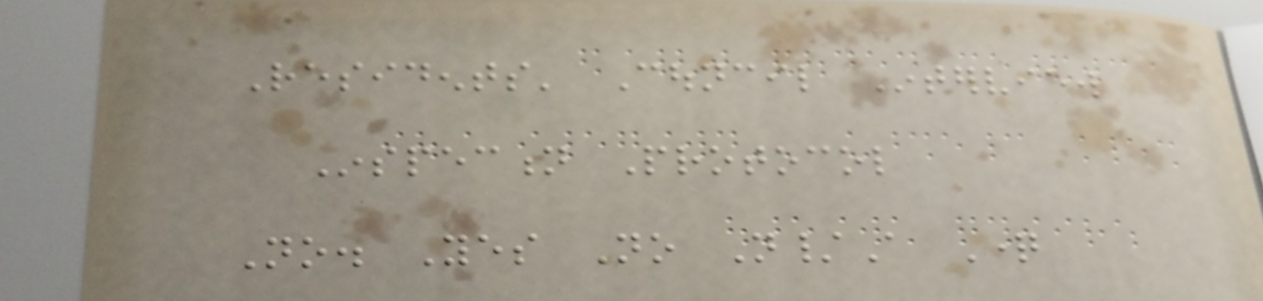Residents' Council Interview
Inspection Protocol
No. Yes No N/A Question
